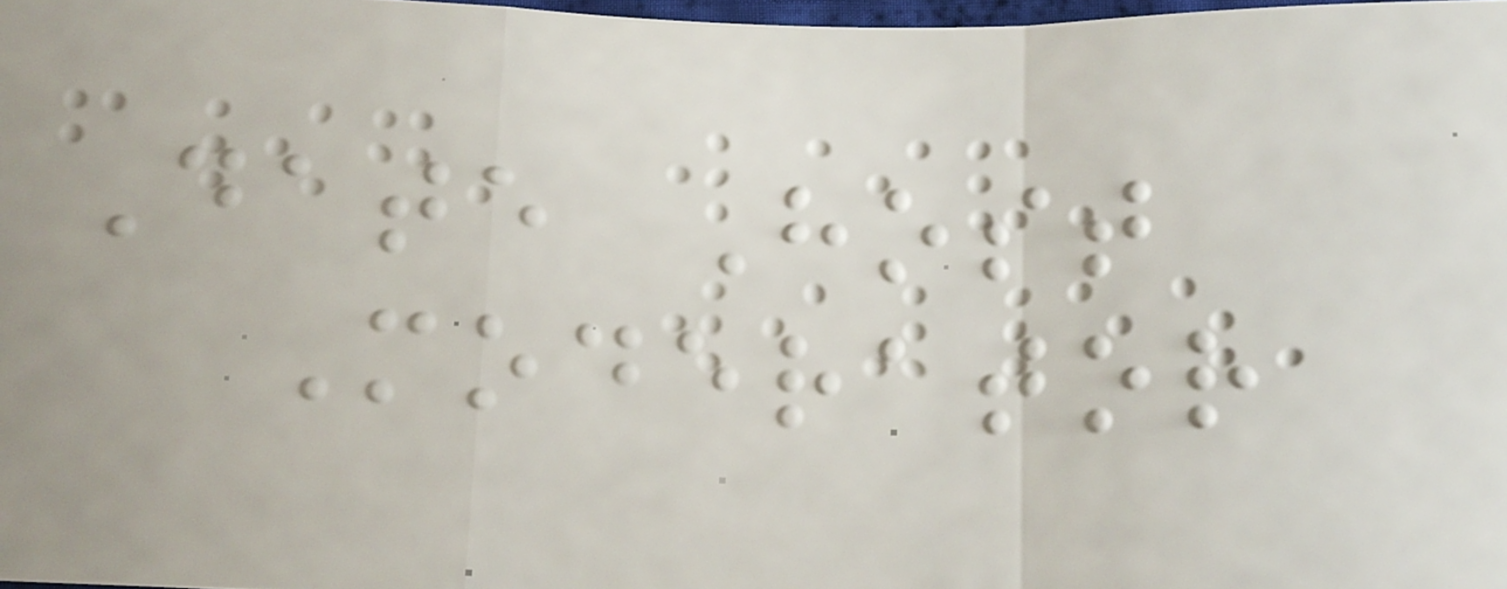Date Host
Moderator
